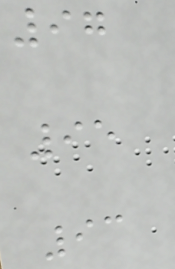97
95
93
